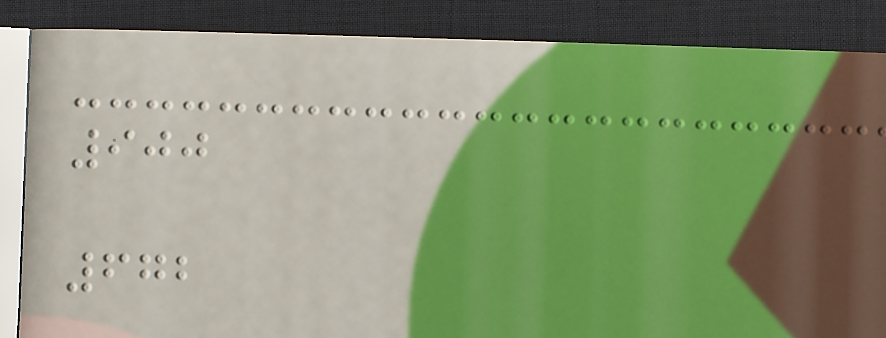900
672
